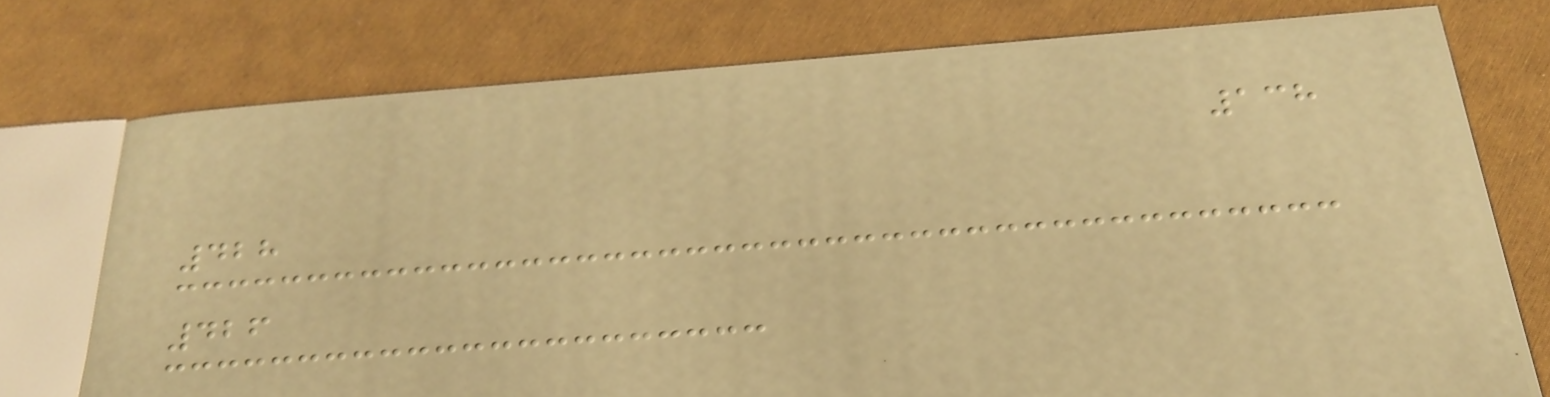138
428
426
